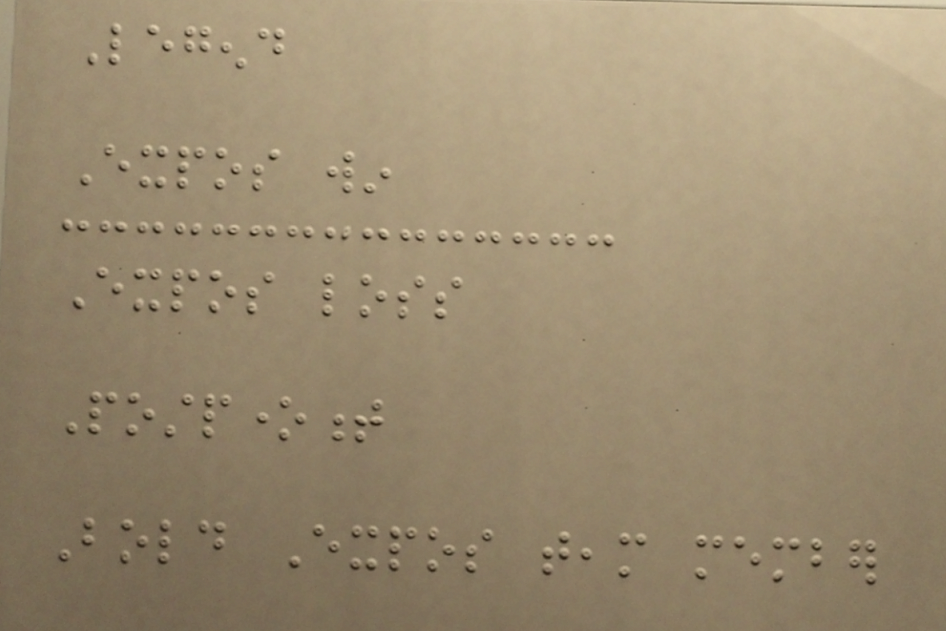Legend
Expos win
Expos loss
Postponement
Bold Expos team member
